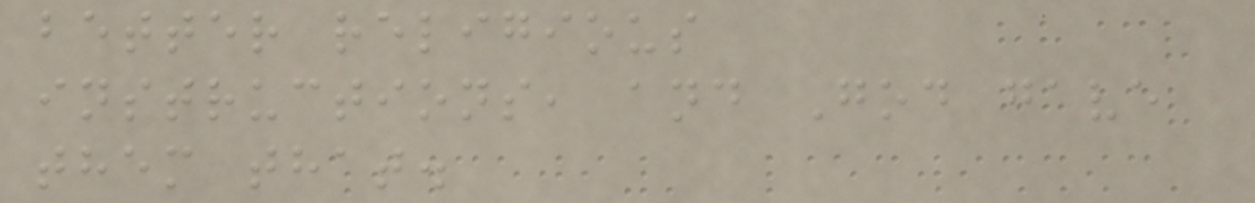better religious
instructions, and God gave
them that.
